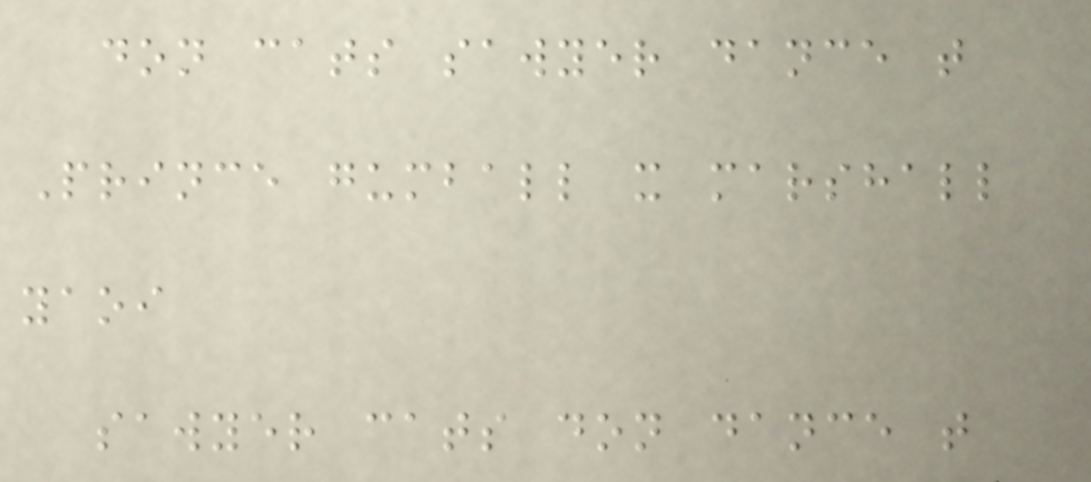don cats sawyer dance t
Prince gumball x marshall
yaoi
sawyer cats don dance t
